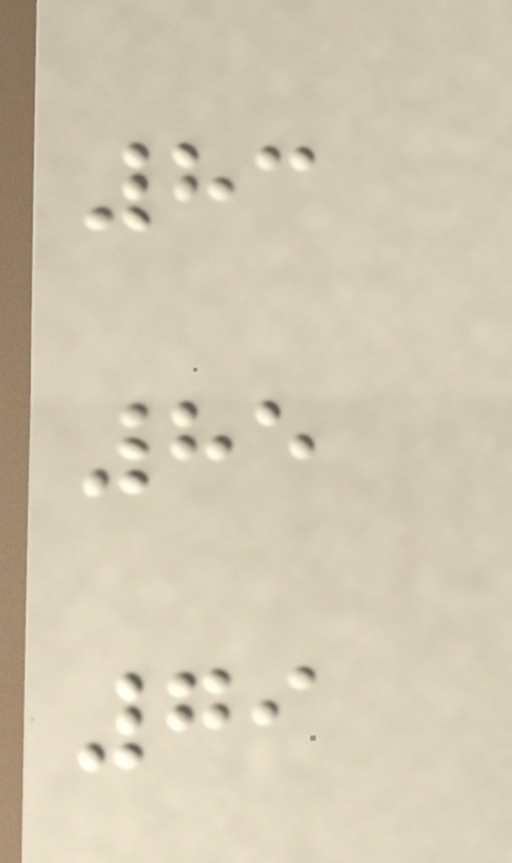83
85
79
